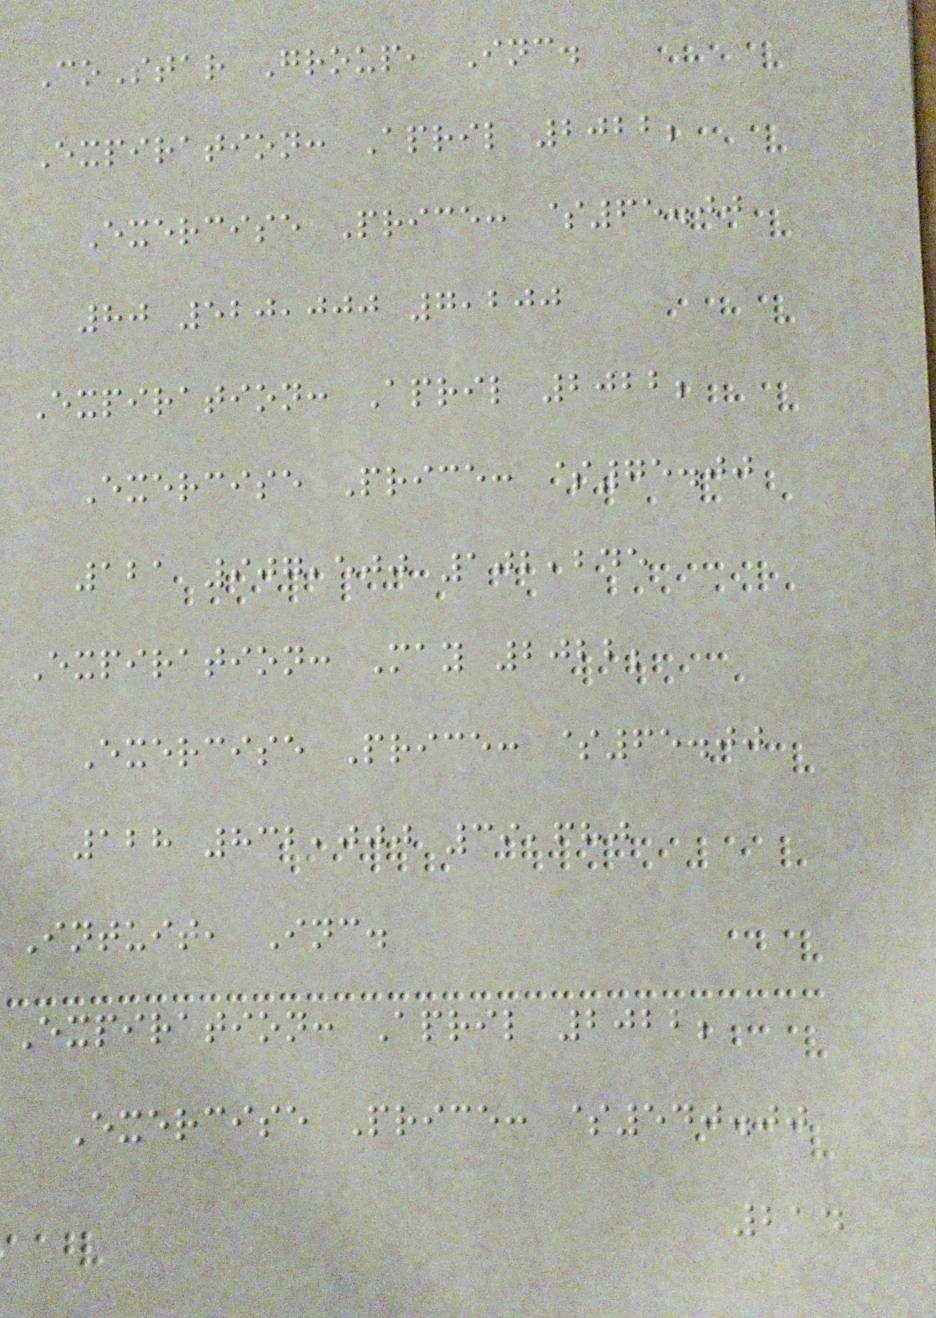CoStar Group, Inc.
Expiration: April 2022;
Exercise Price: $65.00
80 520,000 7,200
Expiration: April 2022;
Exercise Price: $75.00
121 907,500 102,245
Expiration: May 2022;
Exercise Price: $65.00
128 832,000 39,680
Intuit, Inc.
Expiration: April 2022;
Exercise Price: $540.00
214
